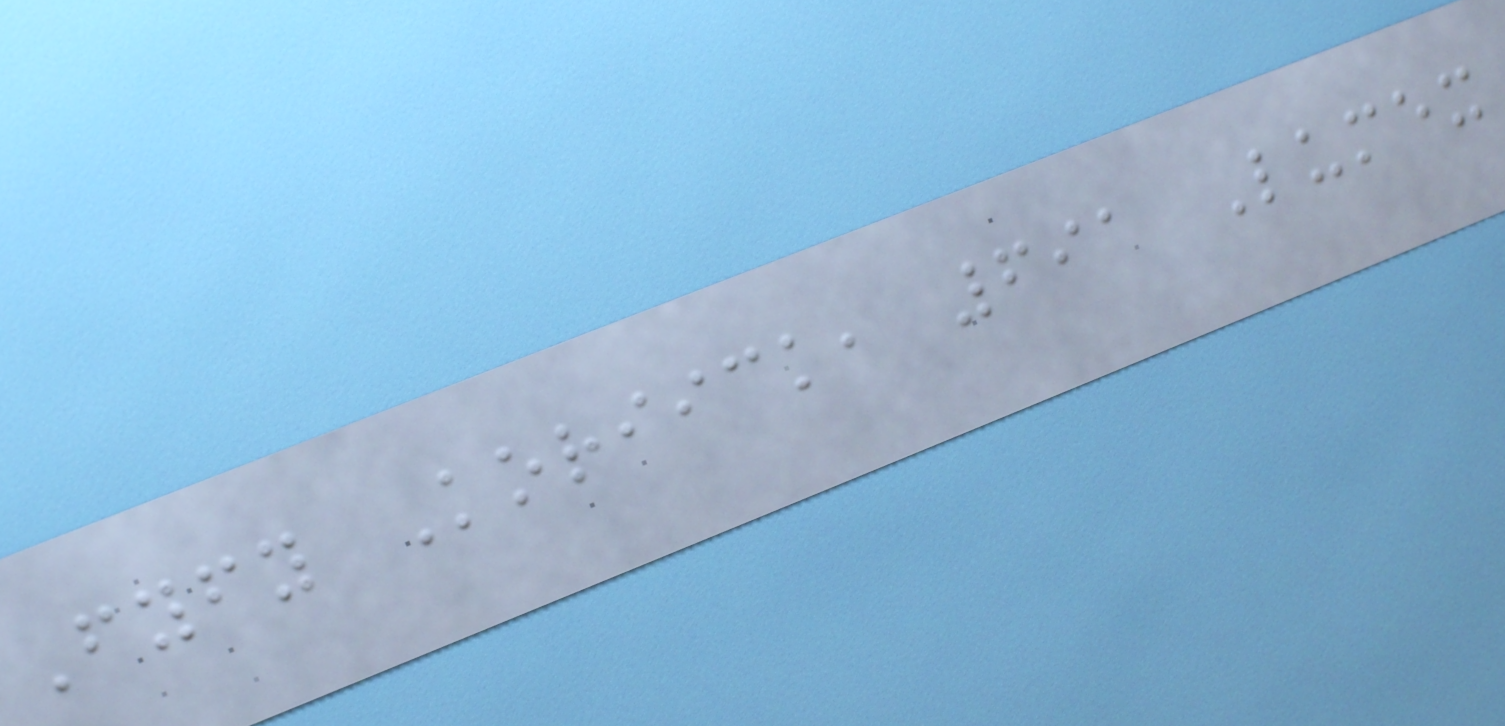Fyfy Koriick, 691 Lumex
